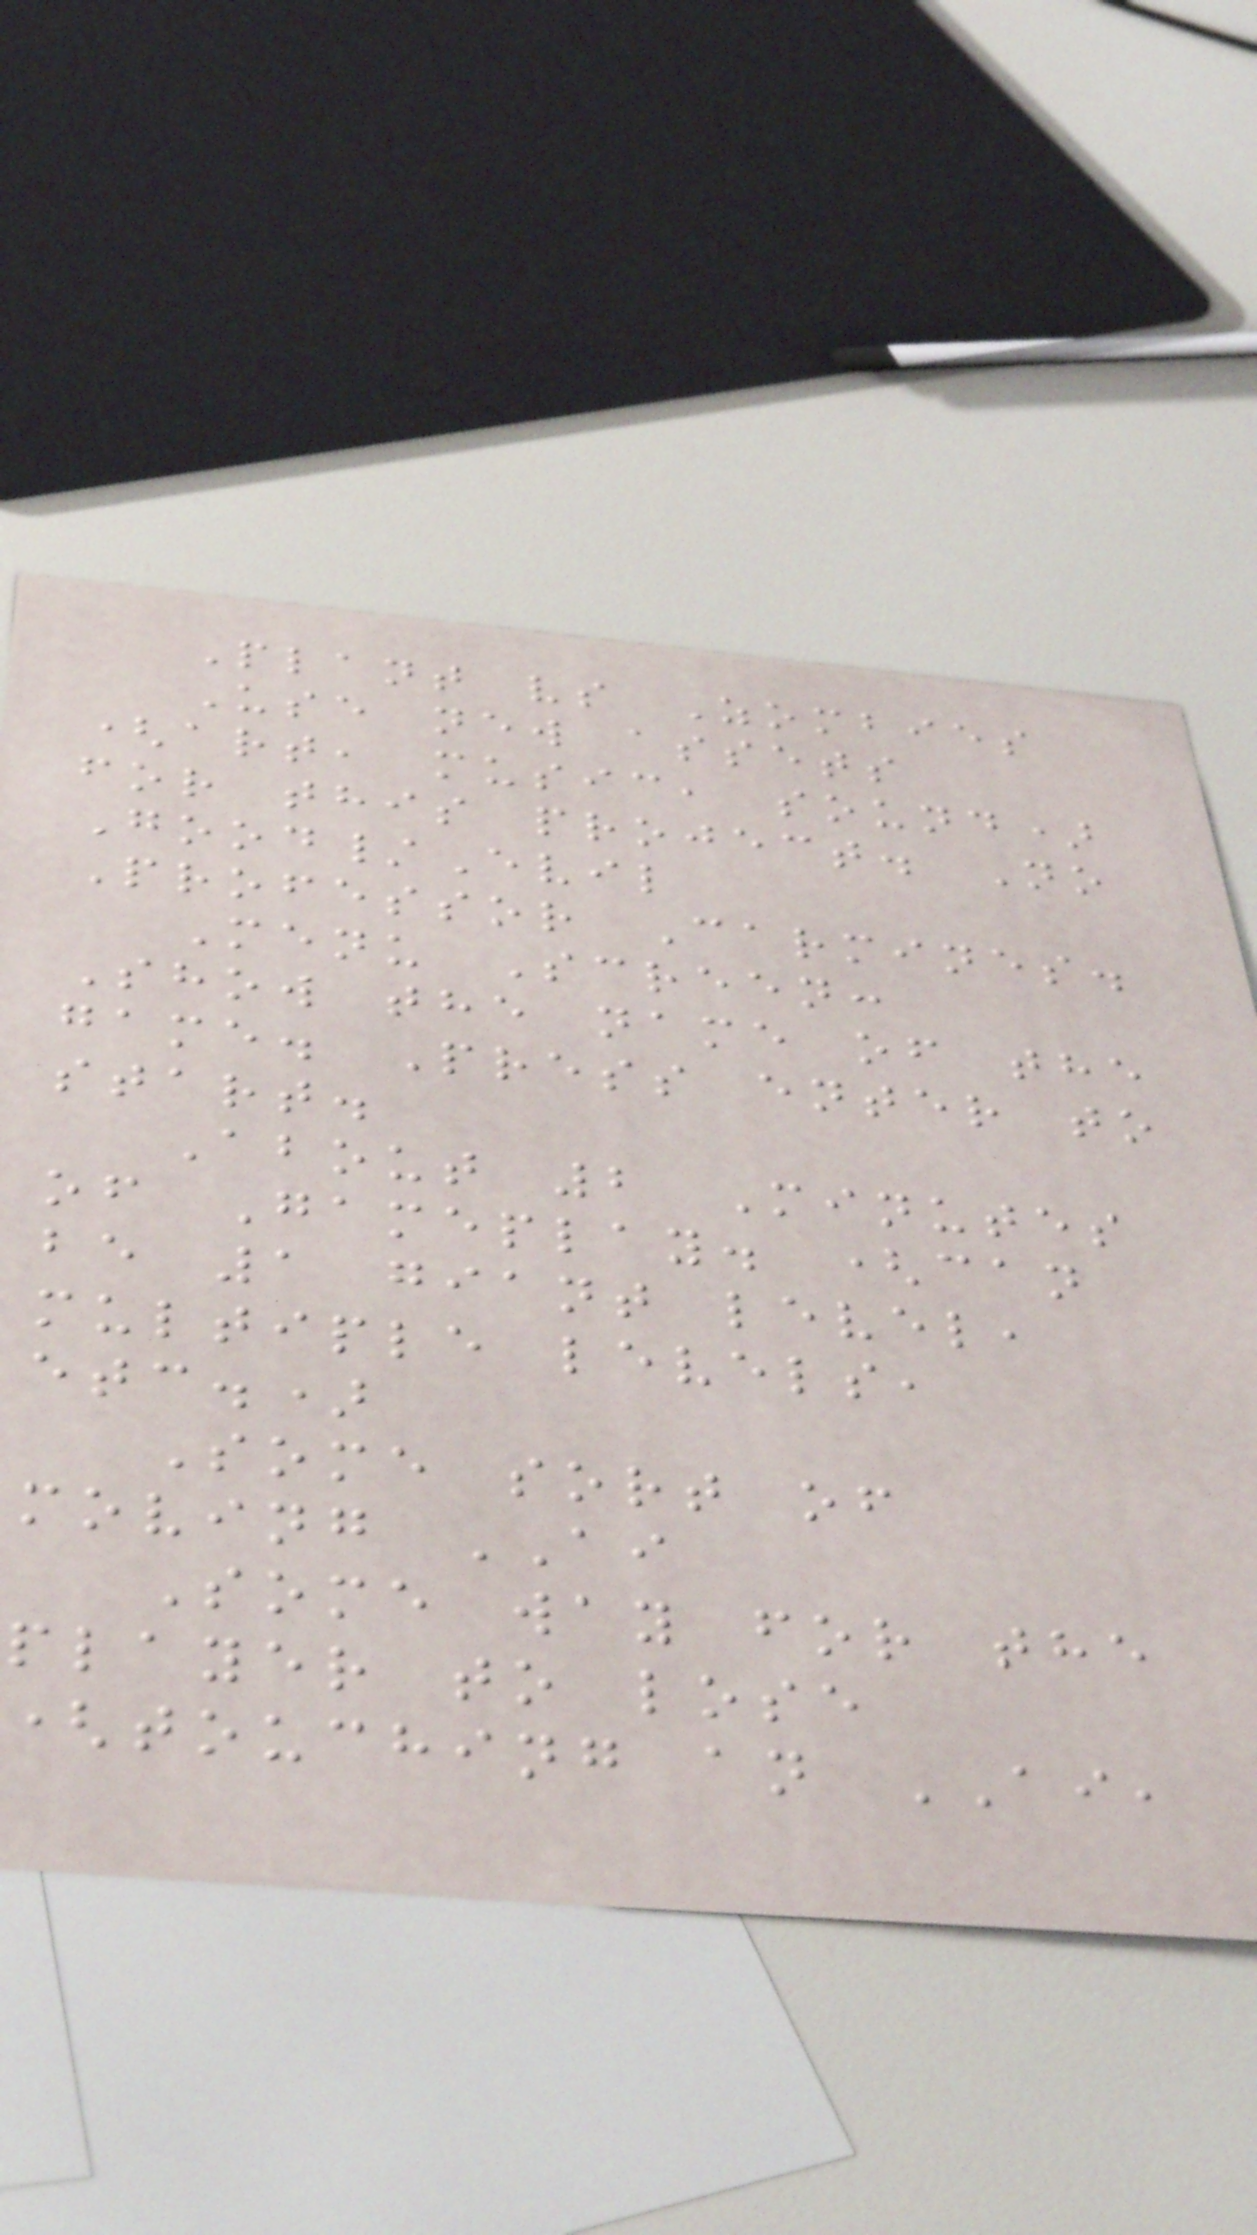Plant vs Zombies
Use new assets
(art, music, sound)
for this project. No
Good/Evil
Professor Carmines.
Menu Screen:
Show the name of the
game. Press enter to
start.
About 2 Minutes
of Gameplay. (can
be 1 giant level,
multiple levels,
etc.)
Some sort of
moving AI
Some way for the
player to lose
(touching an AI,
